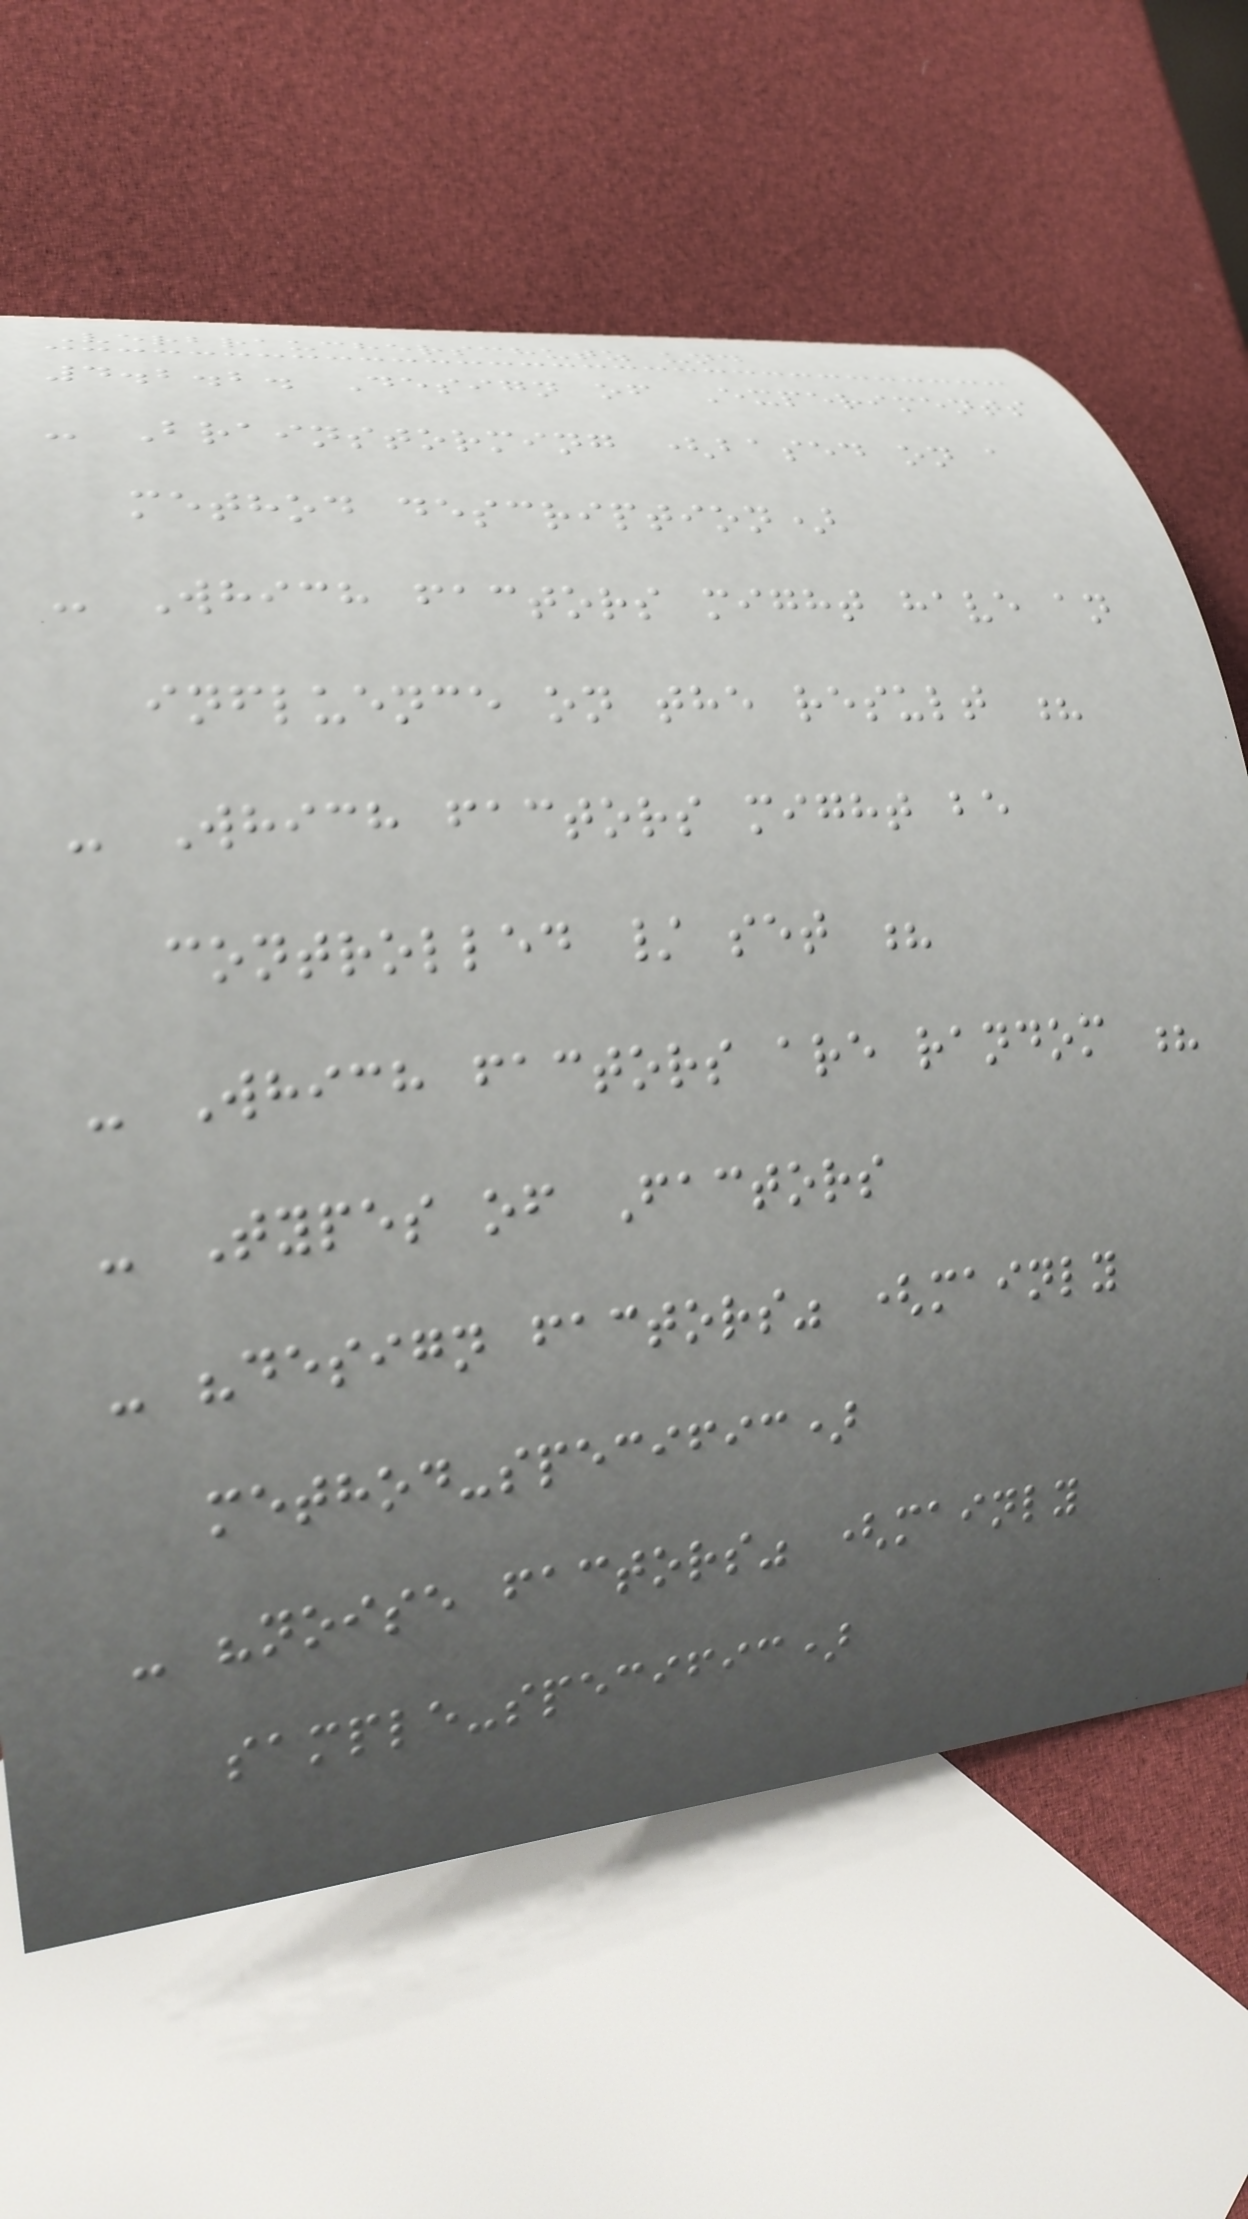Verbraucherschutz und
4.2.2. Design of Experiments
- Brainstorming (based on a
method description)
- Which factors might have an
influence on the result ?
- Which factors might be
controlled / set ?
- Which factors are random ?
- Types of Factors
- "design factors" (mainly
method-specific)
- "noise factors" (mainly
sample-specific)
